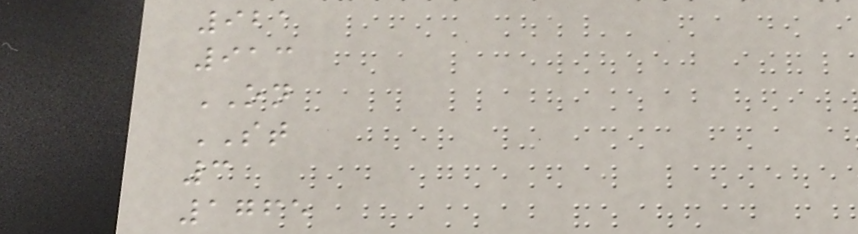921
913
ON
ST
3
1765
